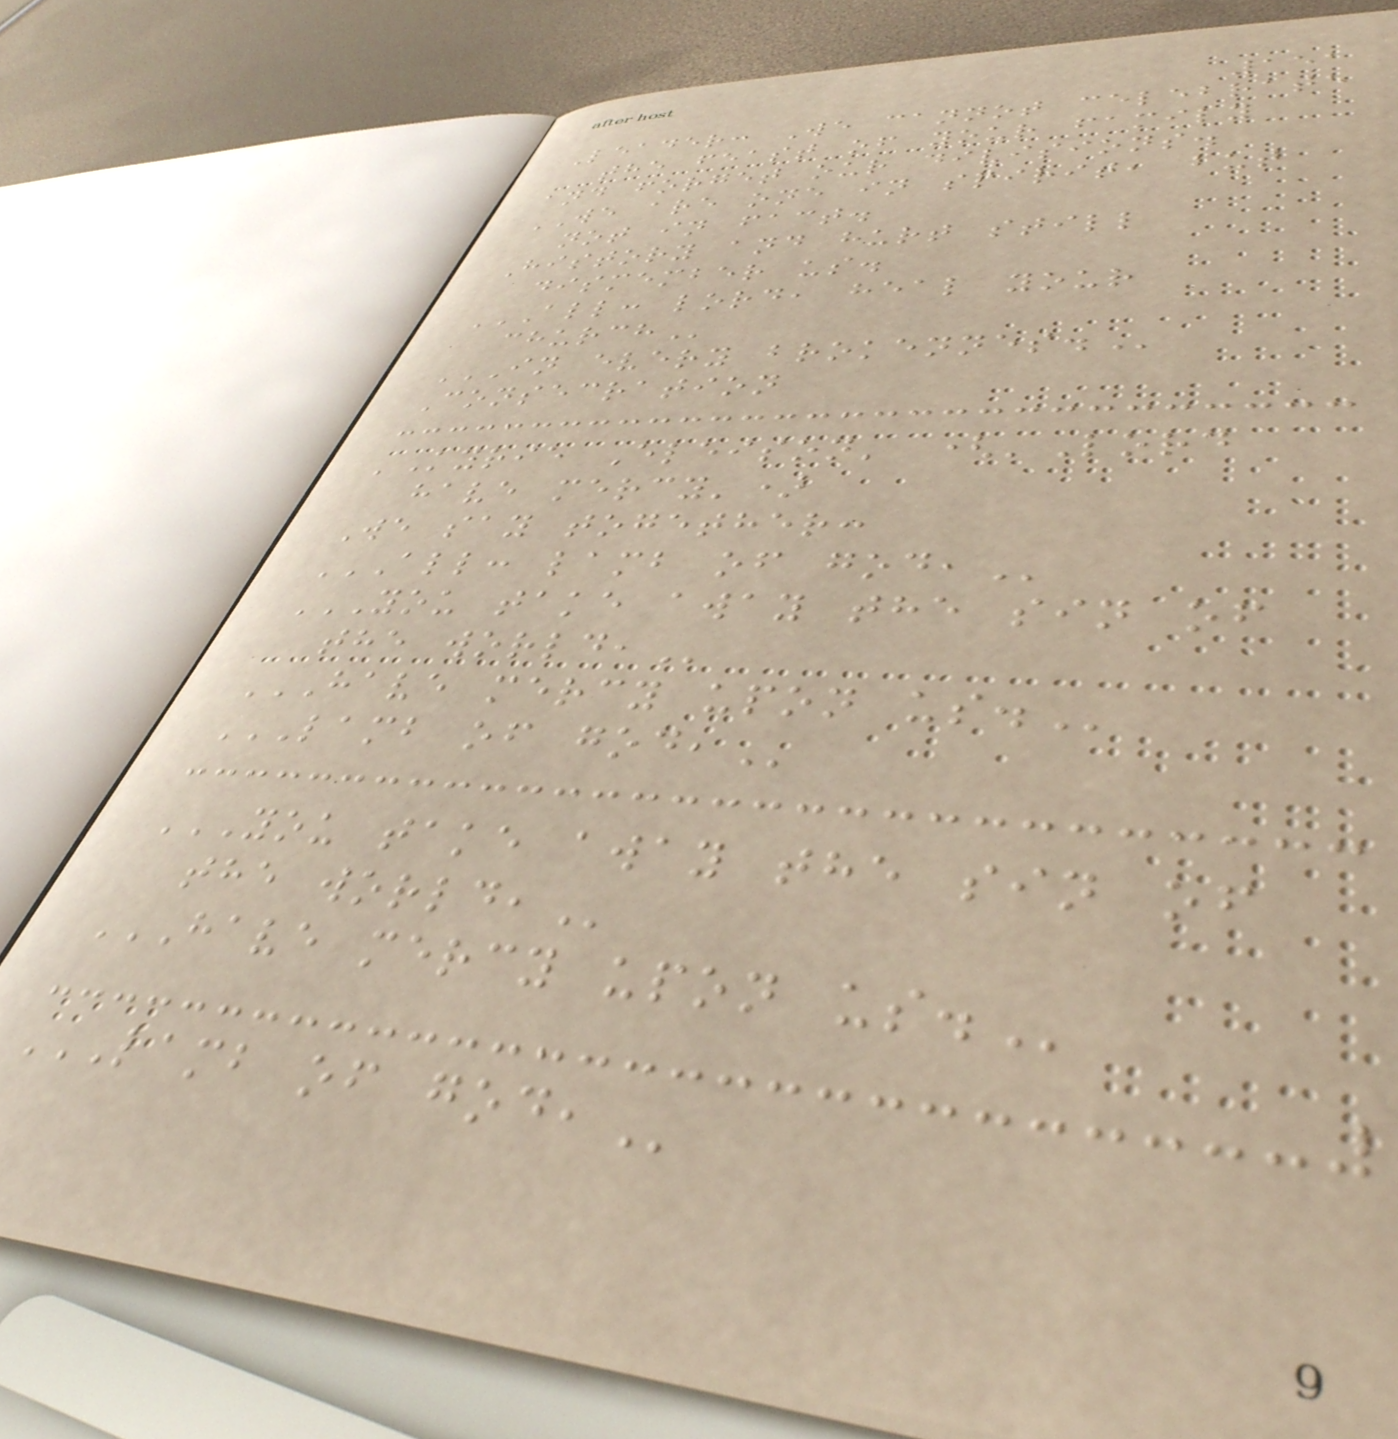151
Leader: We cannot celebrate
the feast of your family
and forget our divisions.
WE are one in spirit, but
not in fact.
History and hurt still
dismember us.
ALL: LORD, HEAL YOUR
CHURCH
IN EVERY BROKENNES.
Consecration
'Kyrie Eleison' ('Lord
have mercy')
We say together:
ALL: LAMB OF GOD,
YOU TAKE AWAY THE SIN OF
THE WORLD,
HAVE MERCY UPON US.
LAMB OF GOD,
YOU TAKE AWAY THE SIN OF
THE WORLD,
HAVE MERCY UPON US.
LAMB OF GOD,
